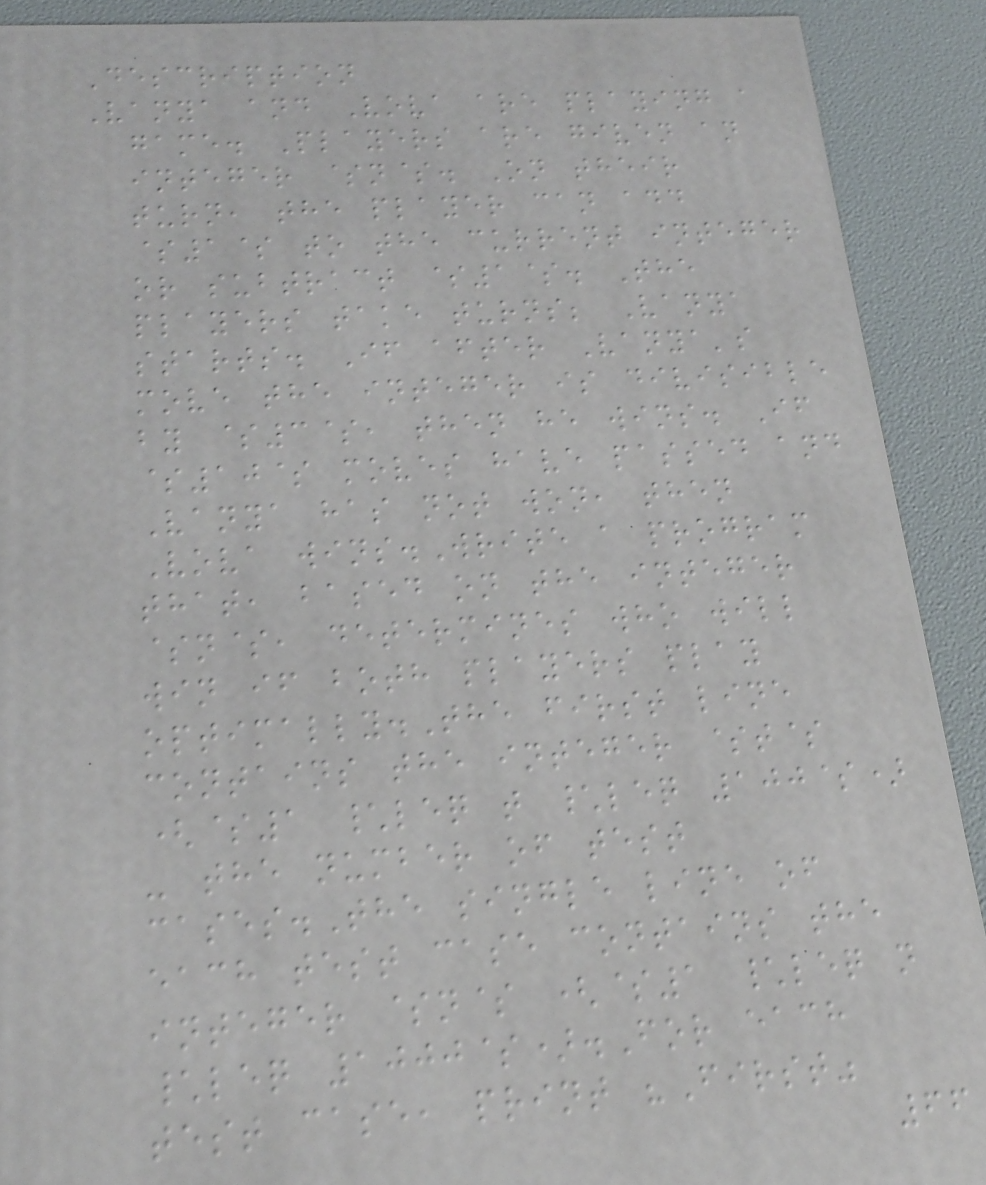Description
Vanya and Vova are playing a
game. Players are given an
integer $n$. On their
turn, the player can add
$1$ to the current integer
or subtract $1$. The
players take turns; Vanya
starts. If after Vanya's
move the integer is divisible
by $3$, then he wins. If
$10$ moves have passed and
Vanya has not won, then
Vova wins.Write a program
that, based on the integer
$n$, determines who will
win if both players play
optimally.The first line
contains the integer $t$
($1 \leq t \leq 100$)
- the number of test
cases.The single line of
each test case contains the
integer $n$ ($1 \leq n
\leq 1000$).For each
test case, print "First"
66
